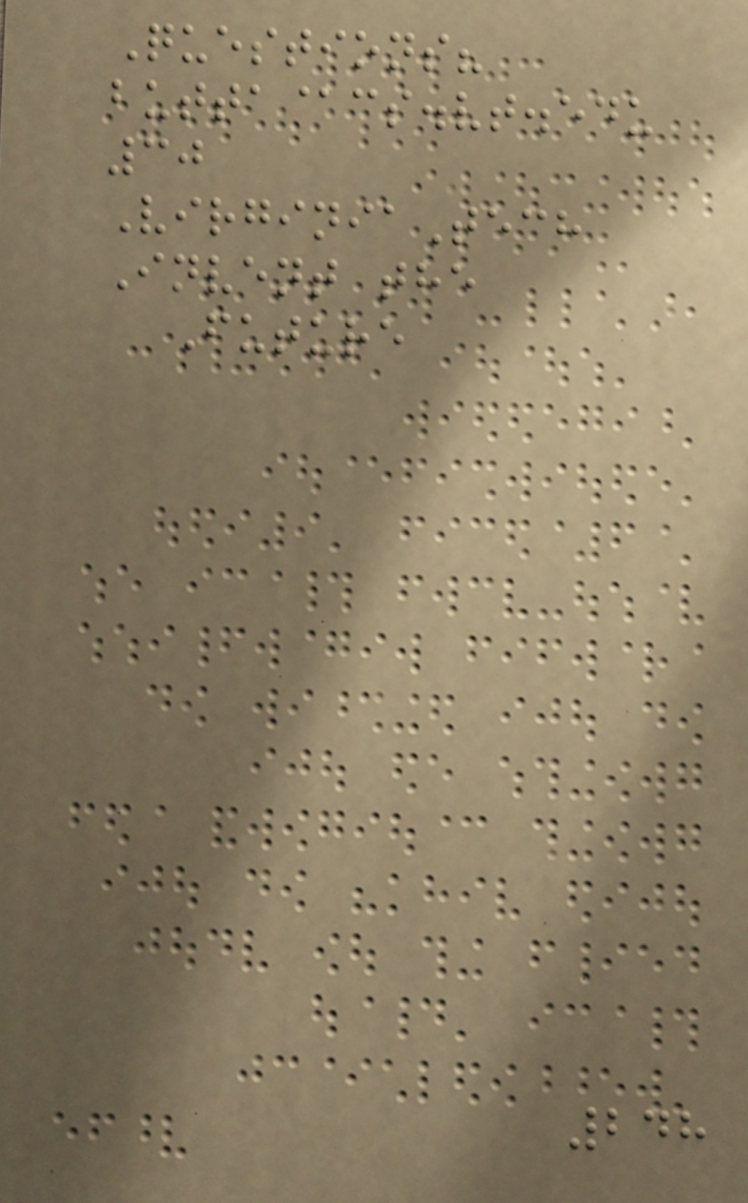Questions?
butta@cs.vt.edu
30
VirginiaTech
Invent the
Future
248
